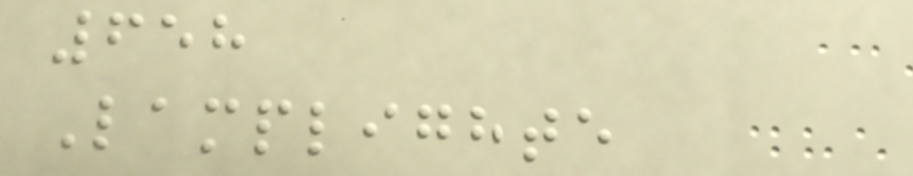658
Lamplighte
